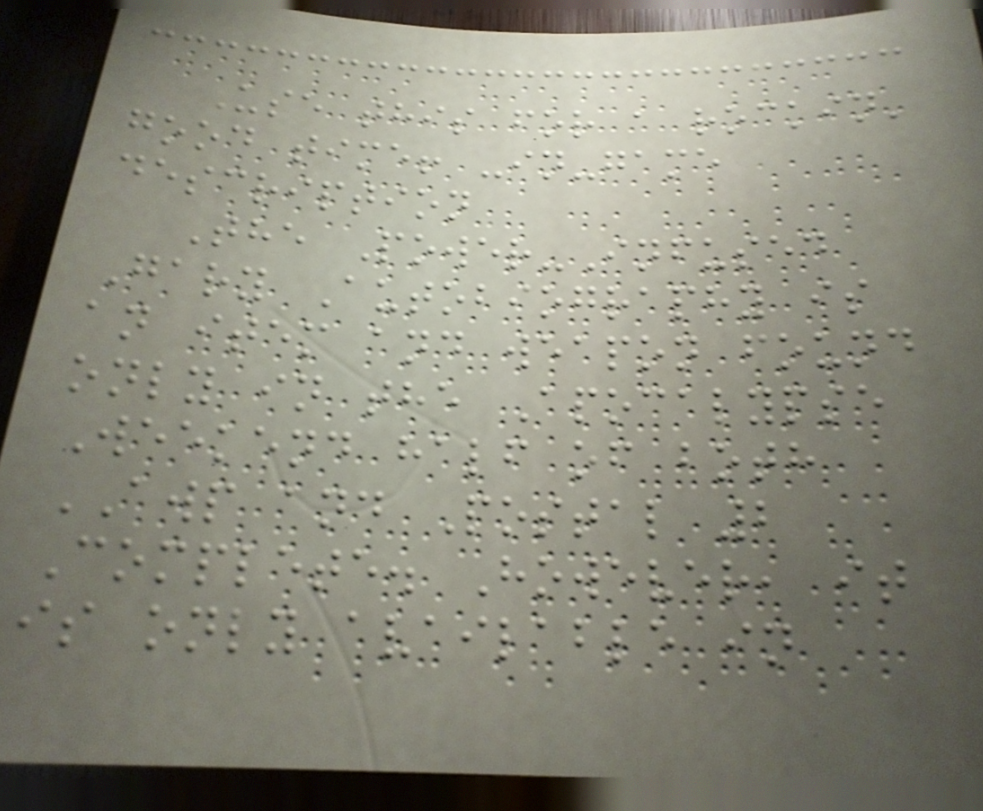Use this for a rockin'
good time! -in-game
description
The Power-Infused
Gary Autobiography is
an item and weapon found
only in the Apocalypse
Weekend half of both
AWP and Postal 2
Complete. However, it
is only available in
